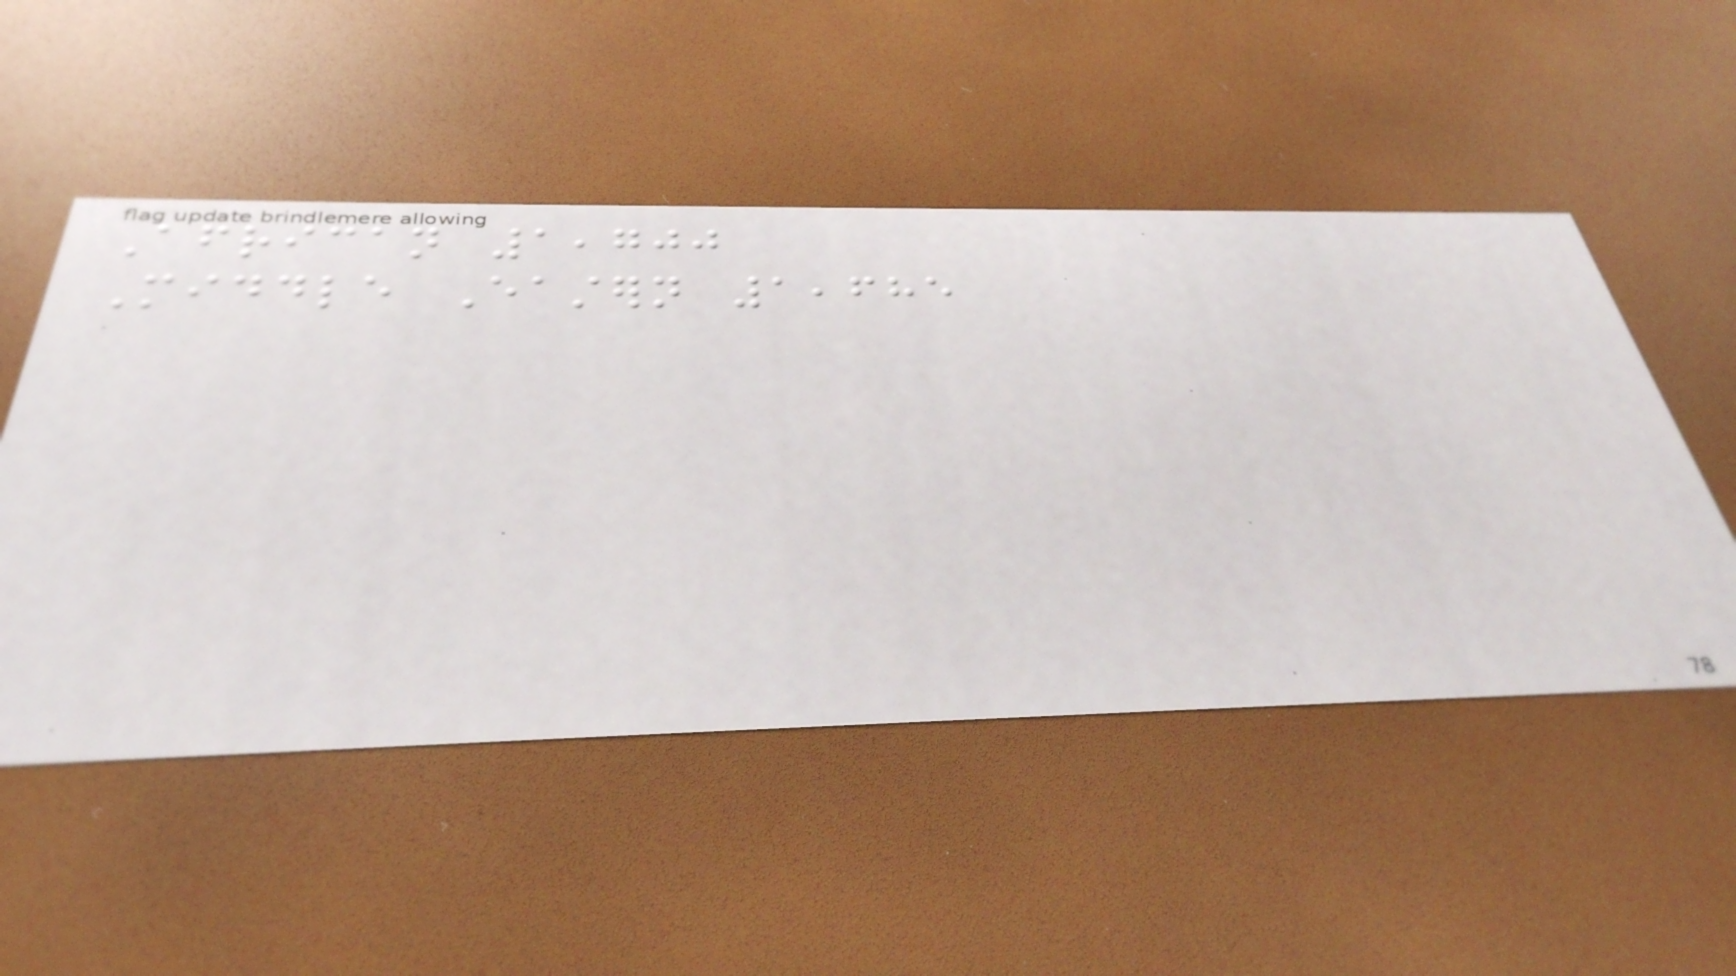African 1,700
Middle Eastern 1,685
